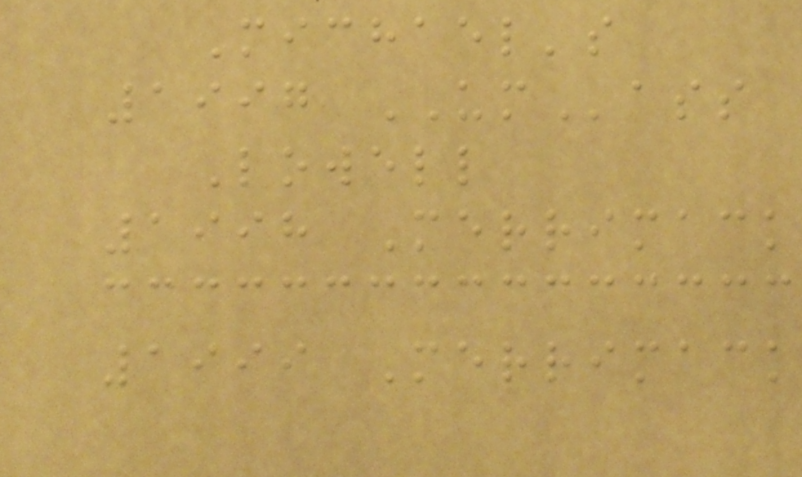Michael's
1997 UMass
Lowell
1998 Merrimack
1999 Merrimack
